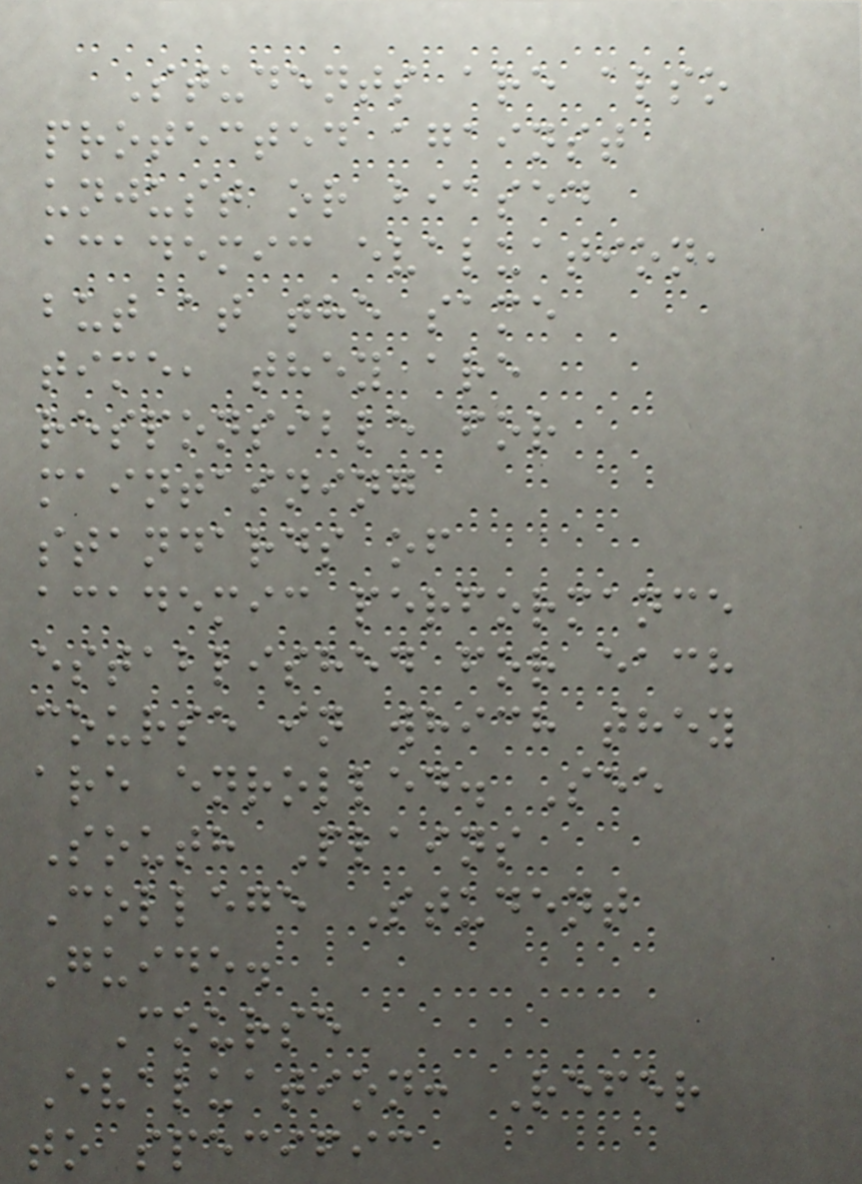Students are also
protected against
unjust or biased
academic evaluation,
but at the same
time, they are
responsible for
maintaining
standards of
academic performance
established for each
course in which they
are enrolled. See
South Plains
College Student
Guide.
Course
Evaluation: Refer
to specific
